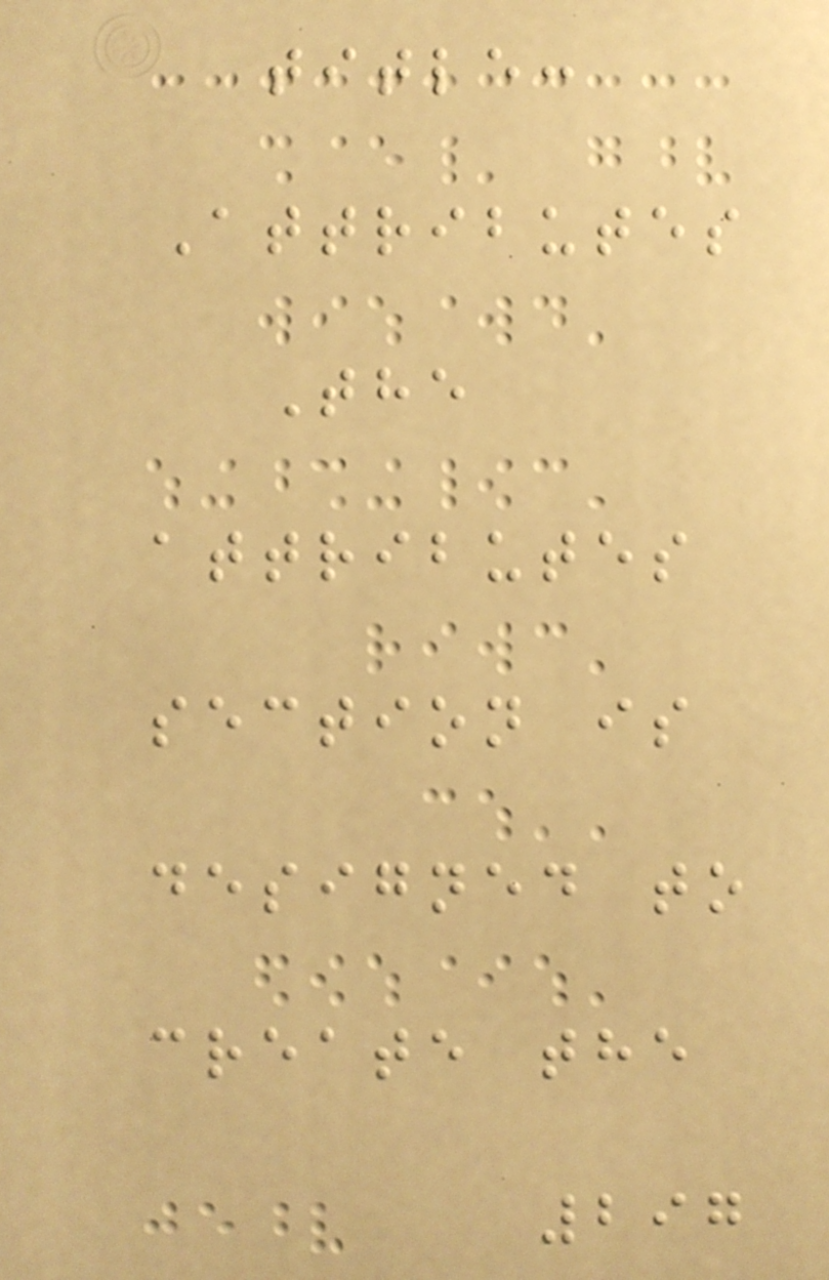title:
Attributes
The
attributes
section is
designed to
create the
297
